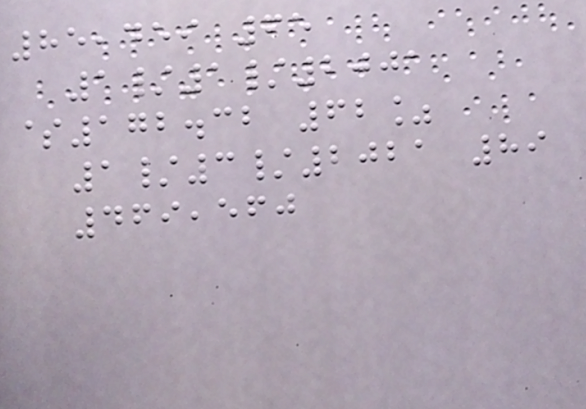85,459 65
1/1/2001
$172.32 62%
1/3/2021 89
469,560
